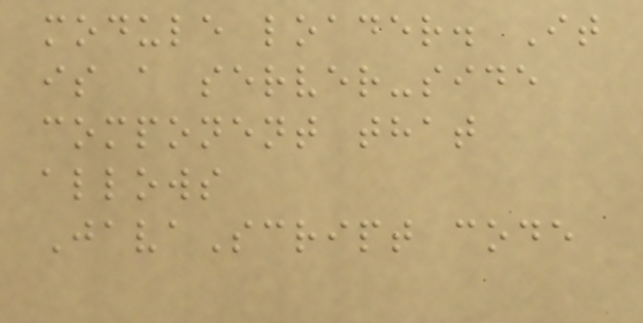module loader. It
is a server-side
component that
allows
JavaScript code
